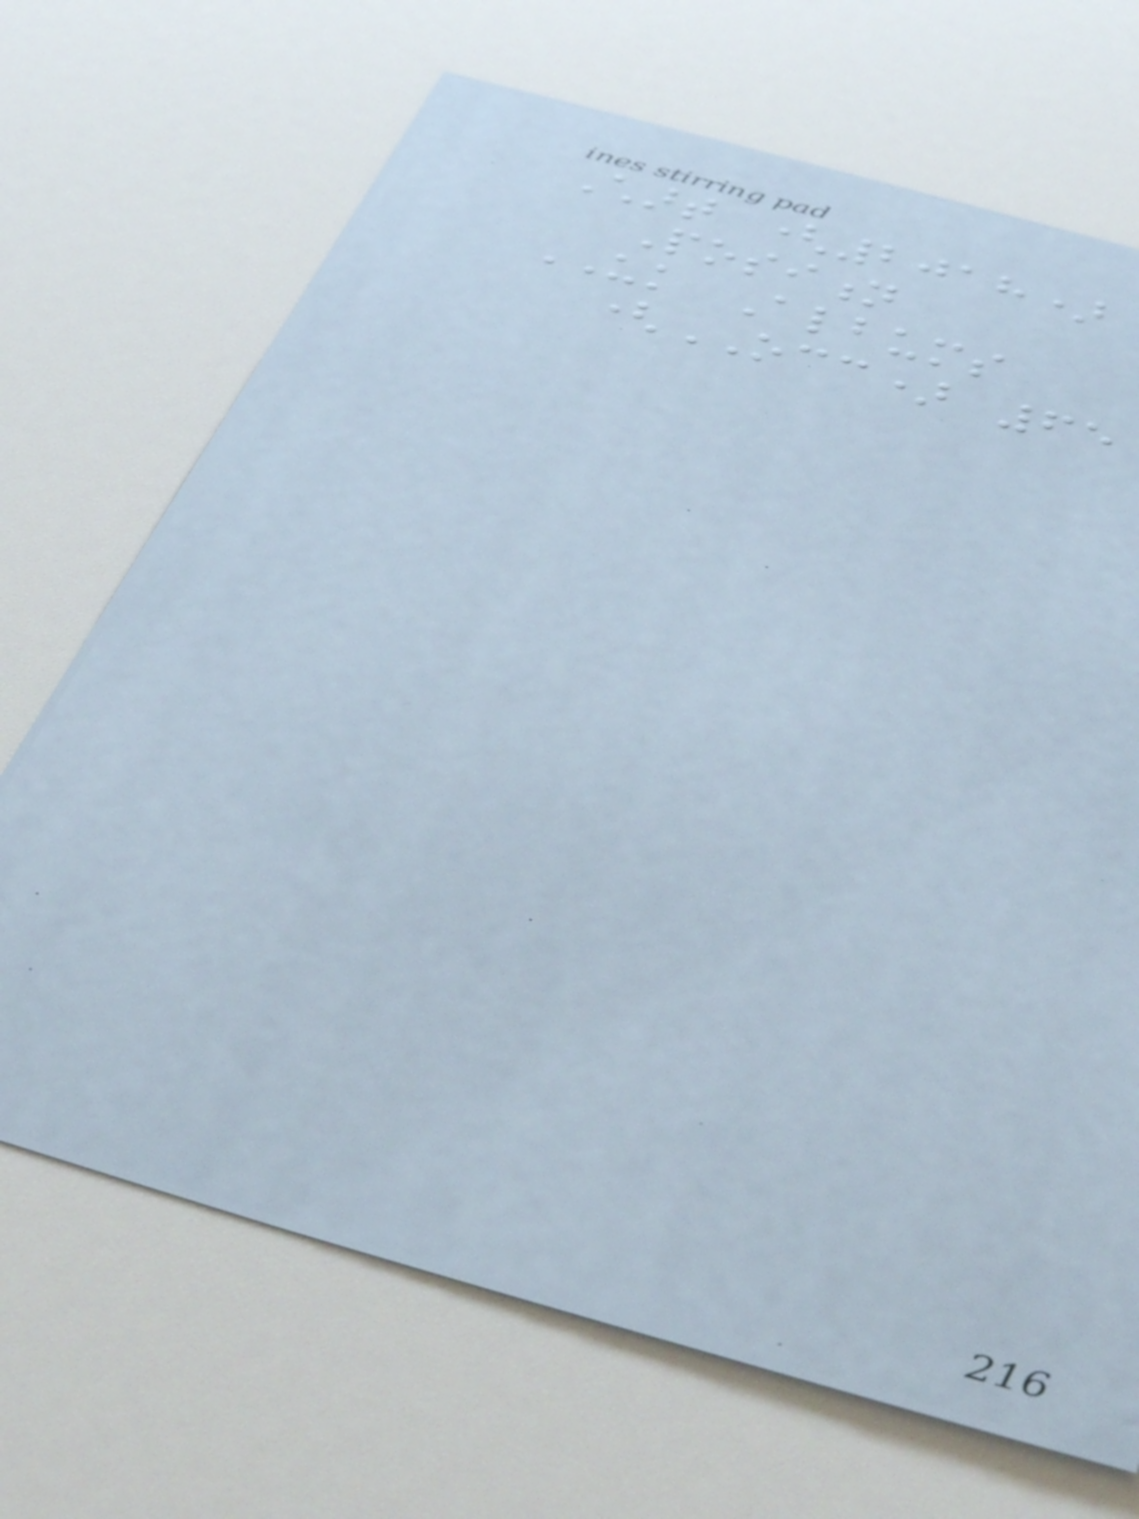Chart (2018)
Position
UK Albums
(OCC) 65
